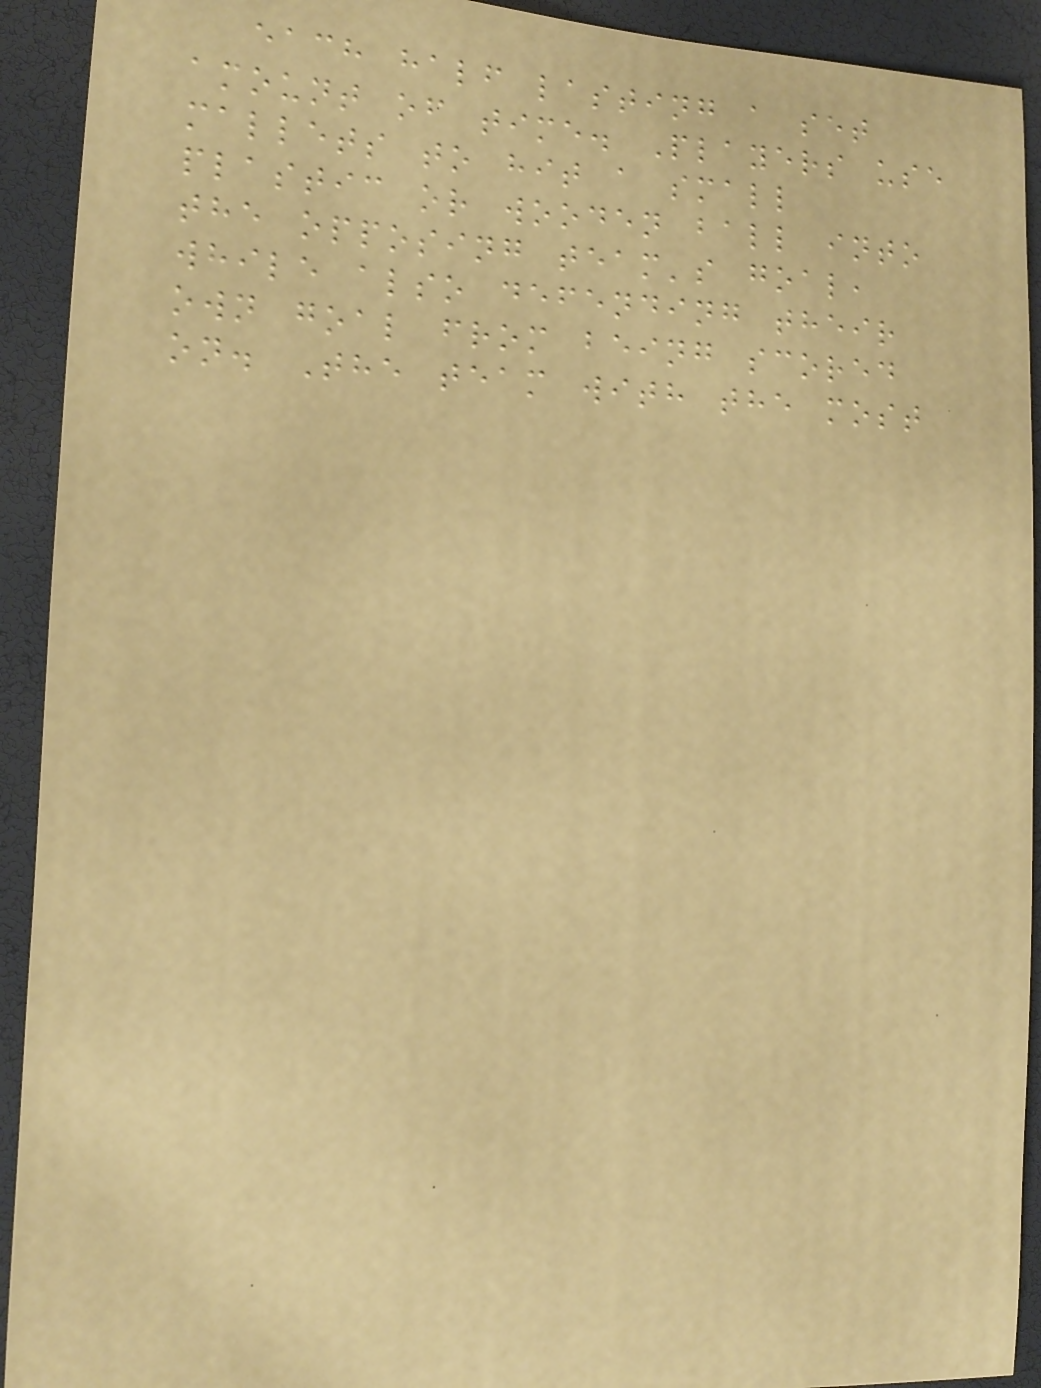each half lasting a set
amount of time. Players use
mallets to hit a small
plastic or wooden ball into
the opposing team's goal,
while also defending their
own goal from being scored
on. The team with the most
